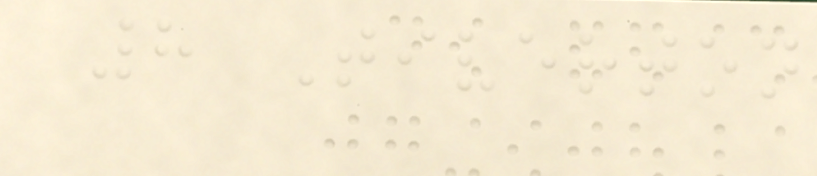8 Tiverton
